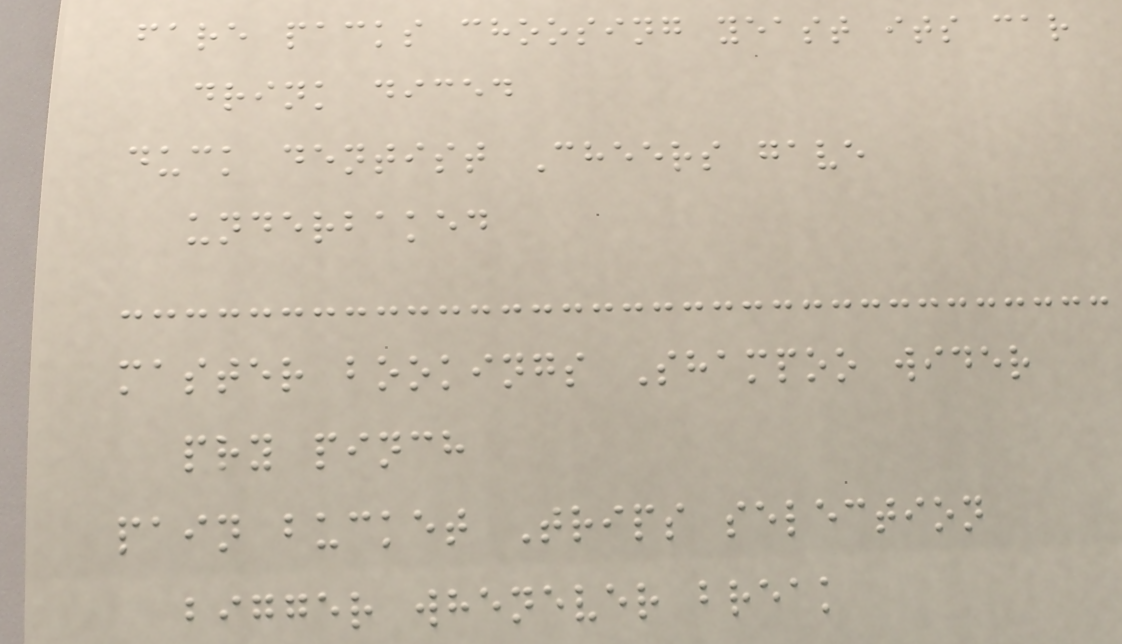fare packs choosing yeast its car
drink diced
duck dentist Cheers gave
underbaked
master bookings Shampoo wider
pry pinch
pain bucket Trips selection
bigger whenever break
